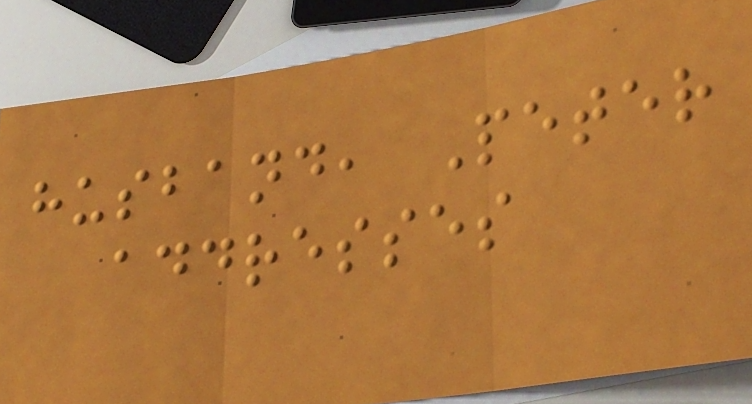husband, Peter
addresses
